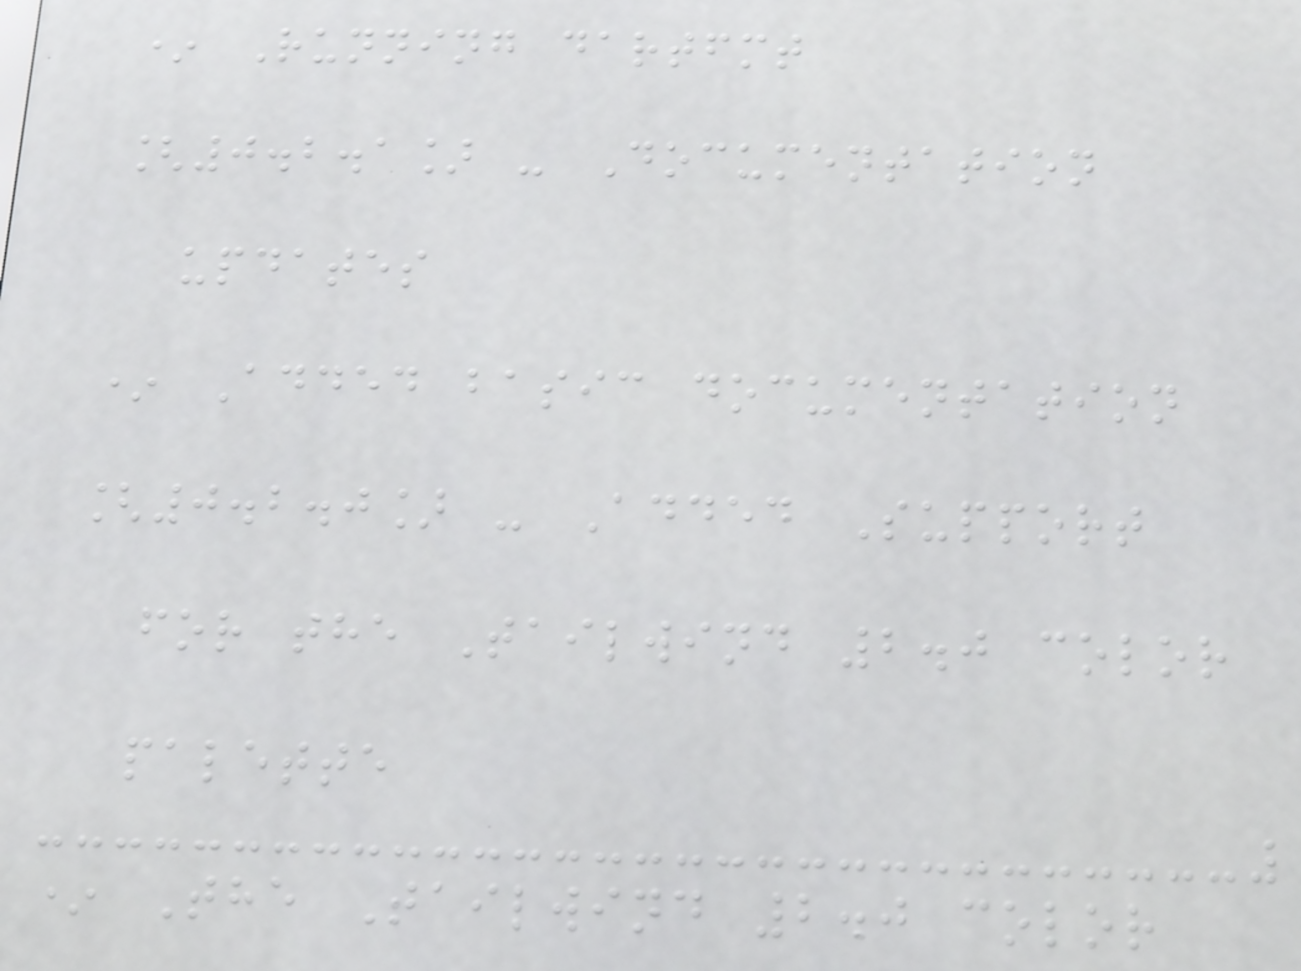* Running dartfmt
[0.2.1] - Documentation
updates
* Added basic documentation
[0.2.0] - Added Support
for the Tailwind 2.0 color
palette
* The Tailwind 2.0 color
